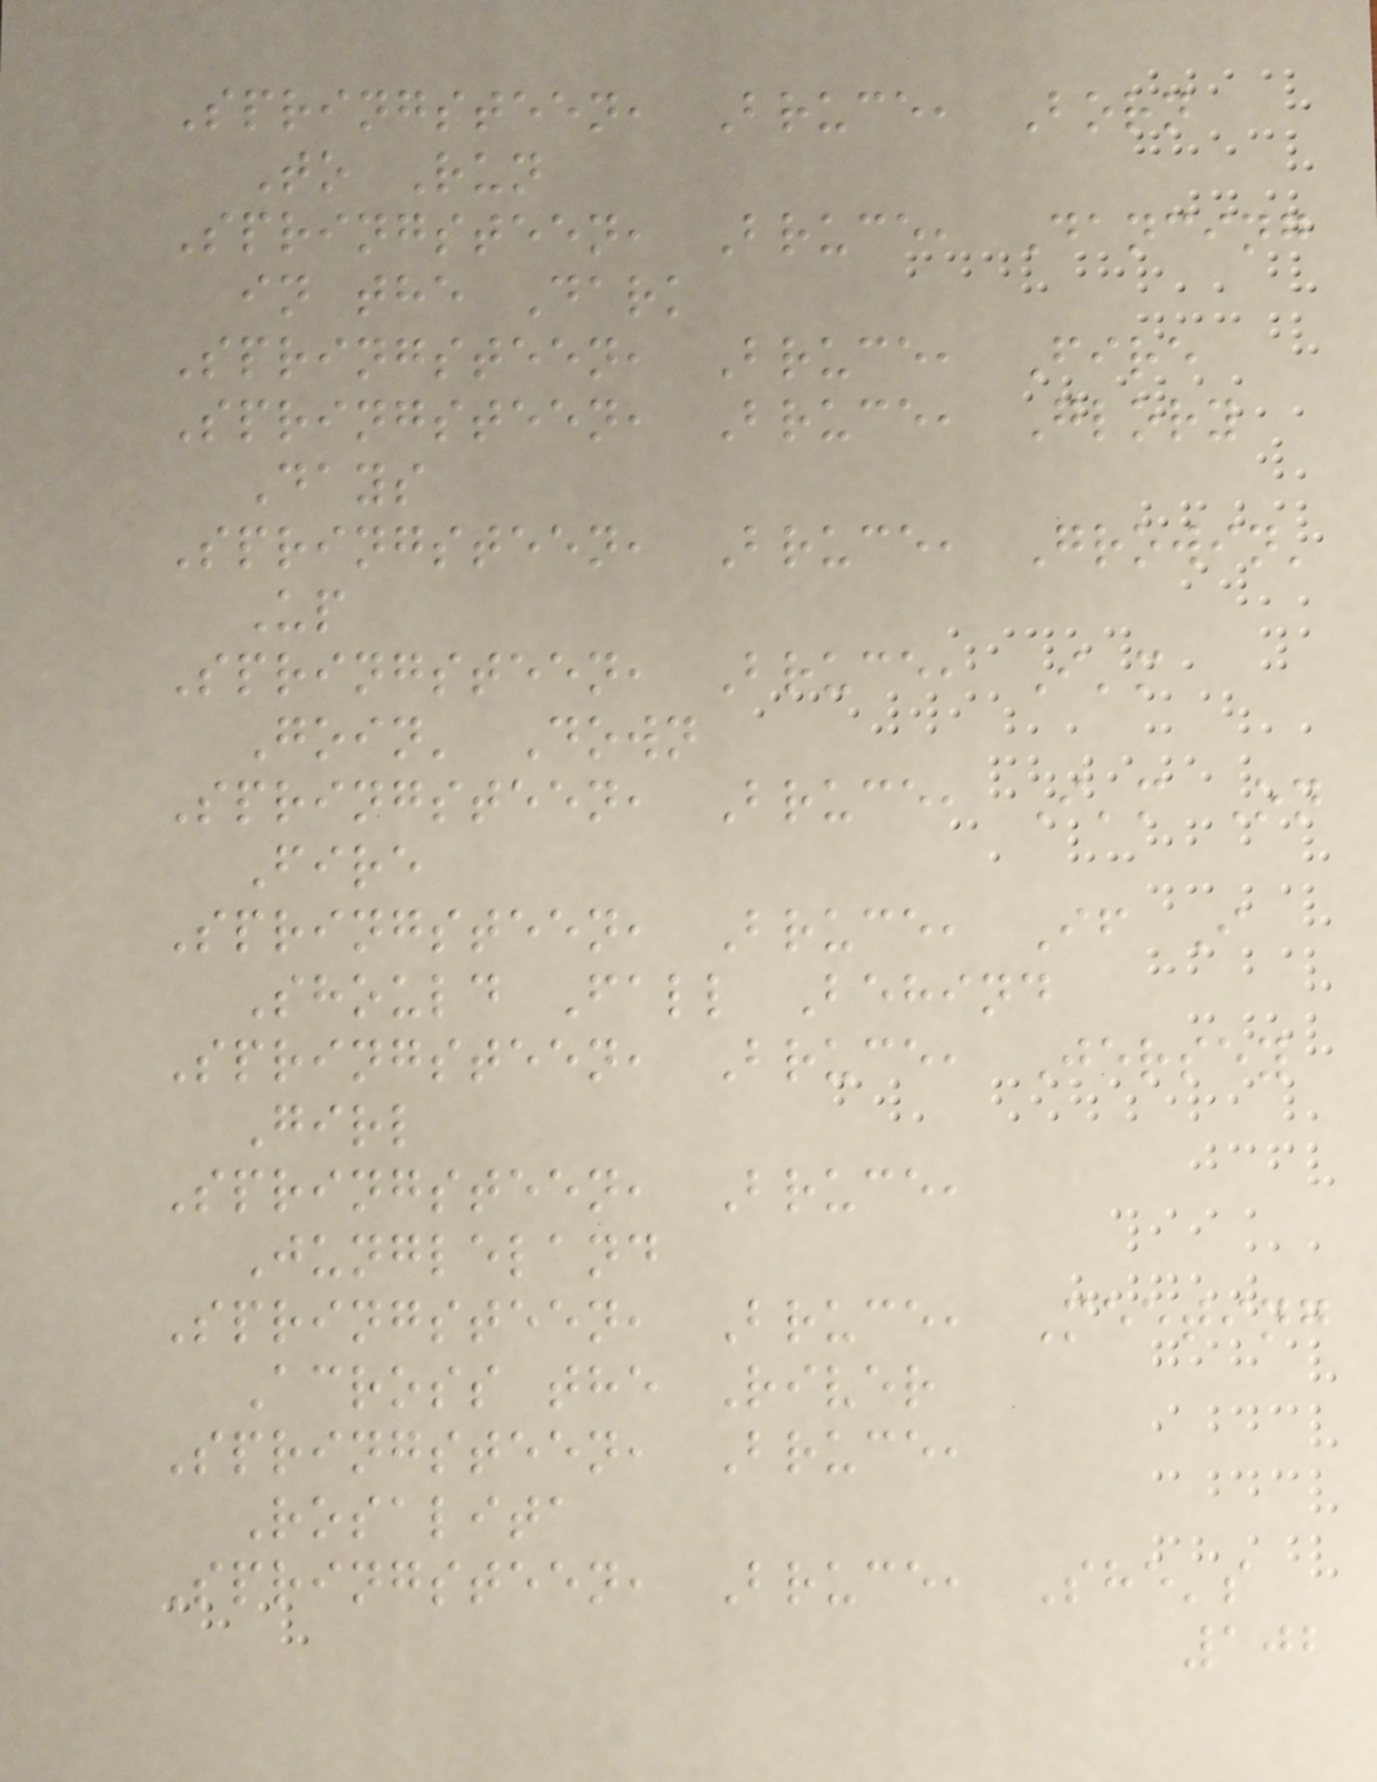Springsteen, Bruce, Born
To Run
Springsteen, Bruce, Dancing
in the Dark
Springsteen, Bruce, Fire
Springsteen, Bruce, Glory
Days
Springsteen, Bruce, Growin'
Up
Springsteen, Bruce, I'm
Goin' Down
Springsteen, Bruce, I'm On
Fire
Springsteen, Bruce, If I
Should Fall Behind
Springsteen, Bruce, Jersey
Girl
Springsteen, Bruce,
Jungleland
Springsteen, Bruce, Meeting
Across the River
Springsteen, Bruce,
Rosalita
Springsteen, Bruce, She's
102
